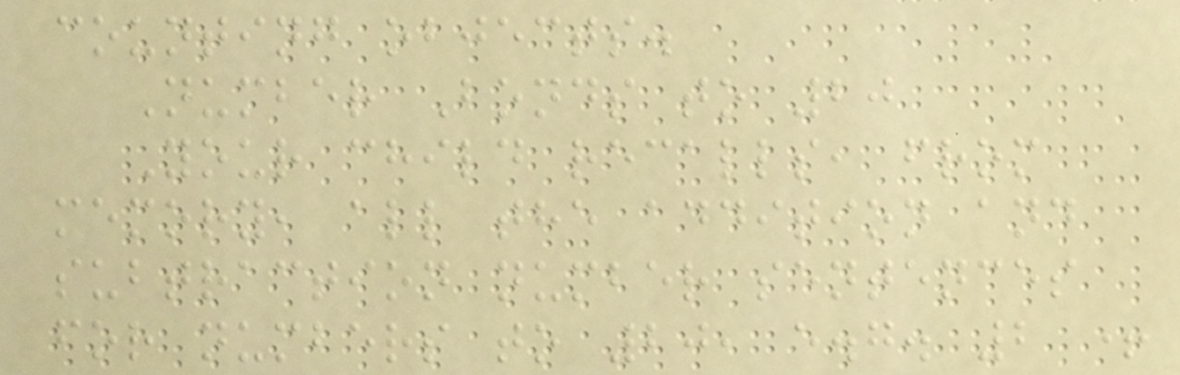counting objects.
Number Bonds to 20
Your child recalls, from
memory, all the addition and
subtraction number sentences
for numbers to 20, e.g. 2 +
